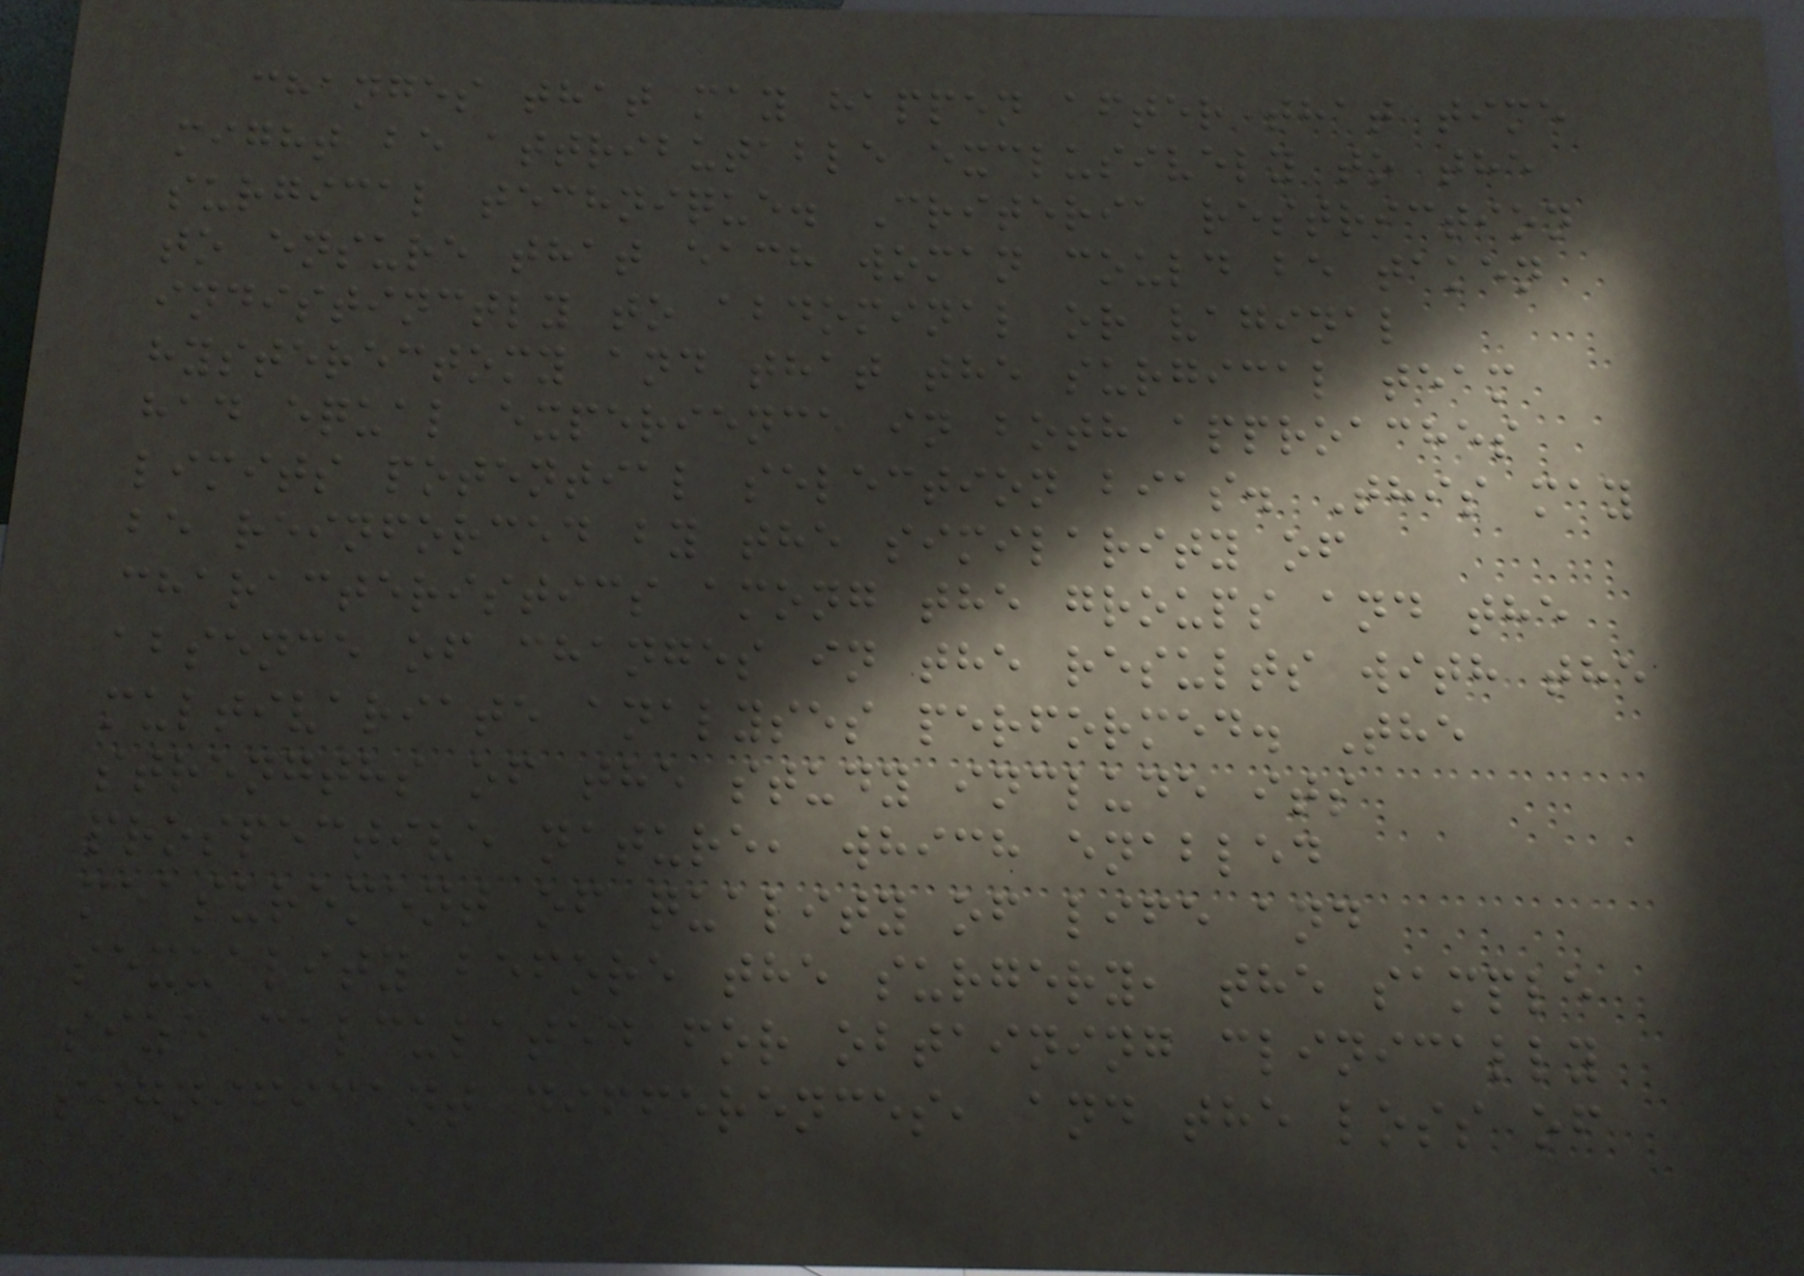changes that may happen after that time
might be attributable exclusively to the
surgical technique. Criteria restriction
to ensure that each woman could be taken
indistinctly to abdominal or vaginal
hysterectomy and that the surgical team
had equal experience in both approaches
limits potential selection bias. This may
be reinforced by the similarity of
characteristics among the groups and the
absence of changes in the results with the
multivariate analyses performed. The
strengths of the study include its
prospective nature, which enabled
measurement of quality of life and
sexuality before the surgery, the sample
size calculated for obtaining clinically
significant differences, and the loss of
